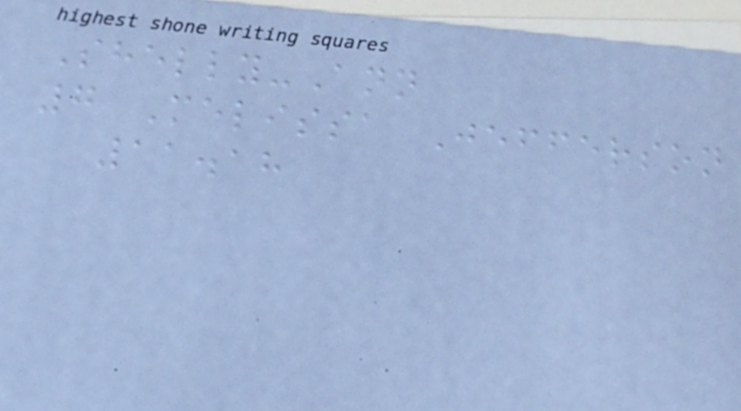Shelly-Ann
7 Melissa Jefferson
11.18
